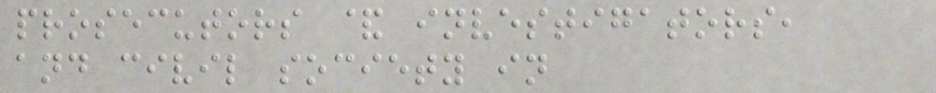prosecutors & investigators,
and civil society in
